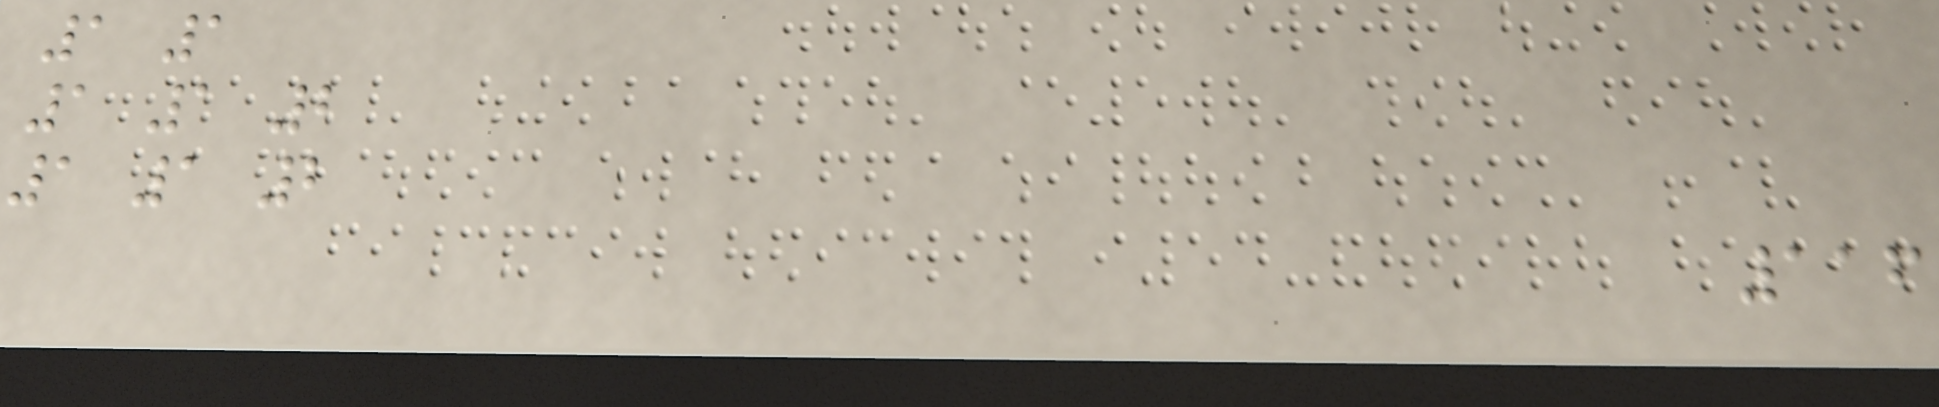1 1
1 1 2
1 1 2
116
